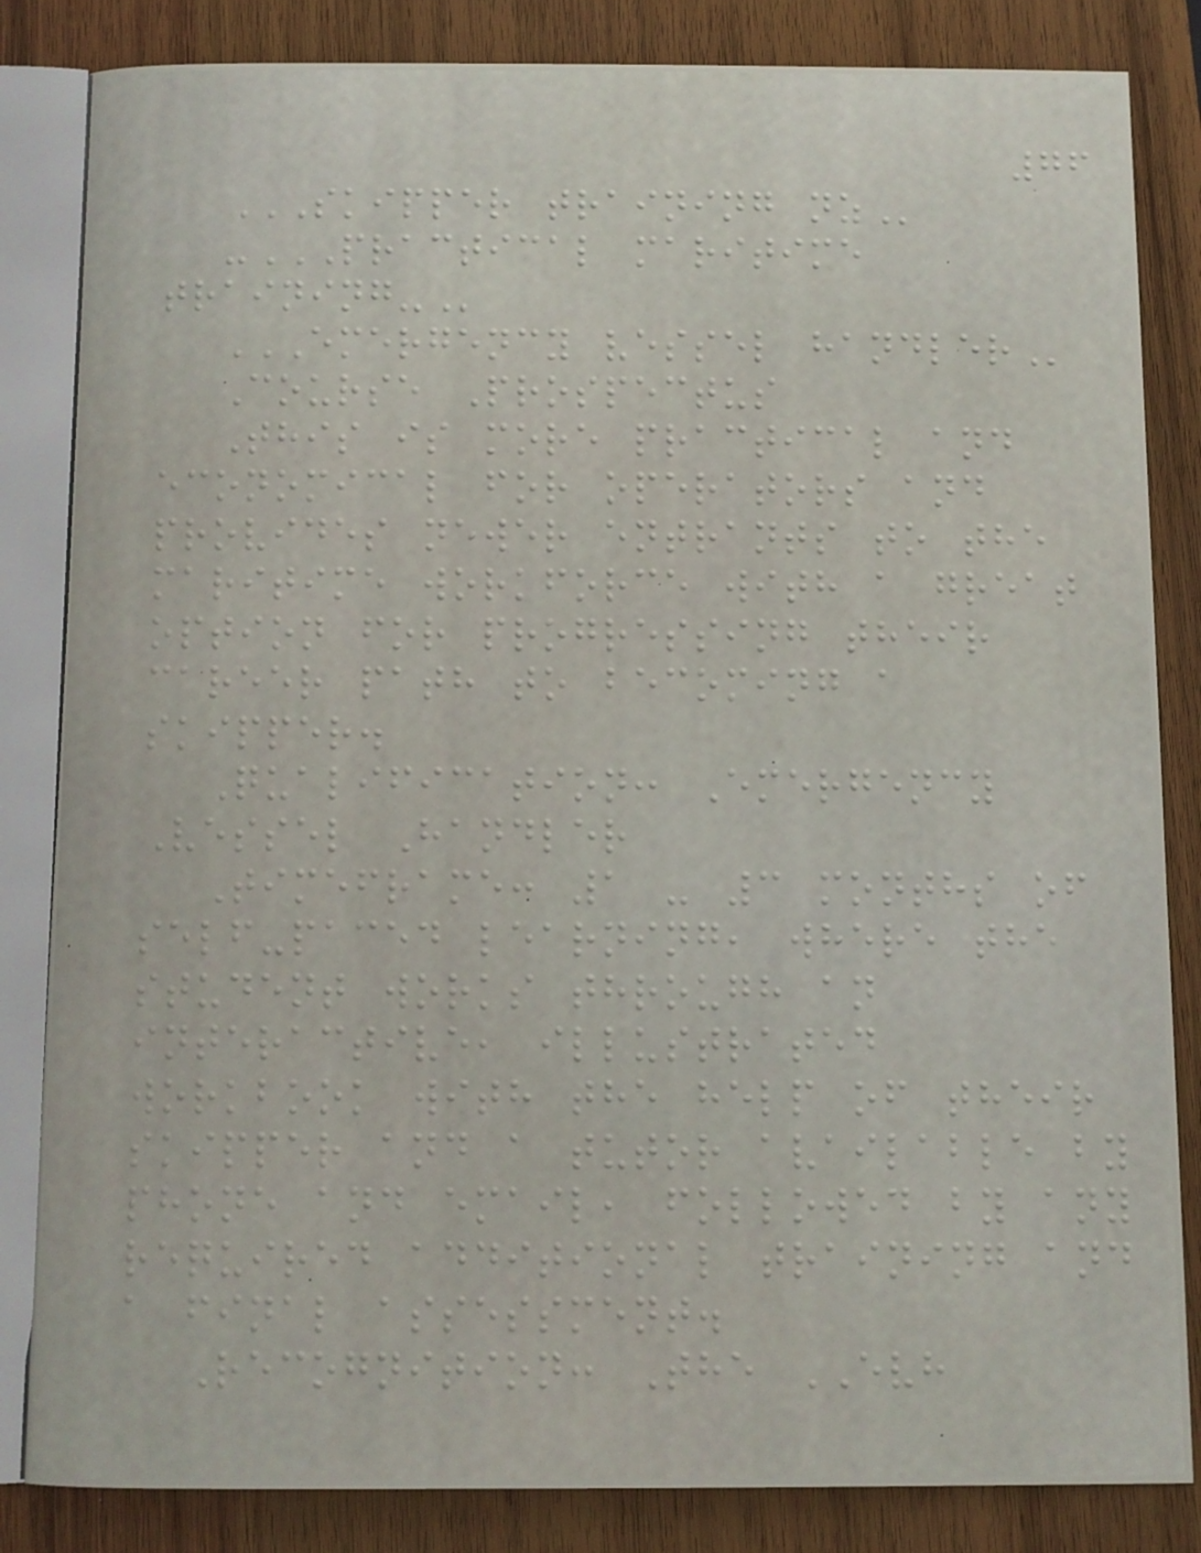76
SKIPPER TRAINING NZ
-PRACTICAL MARITIME
TRAINING-
EMERGENCY VESSEL HANDLER
Course Prospectus
This is more practical and
economical for operators and
provides newer entrants to the
maritime workforce with a great
option for progressing their
career path to becoming a
skipper.
Qualification: Emergency
Vessel Handler
Timeframe: 1 - 3 months of
self-paced learning, where the
student works through an
interactive, illustrated
workbook with the help of their
skipper and a tutor available by
phone and email, followed by any
required additional training and
a final assessment.
Recognition: The EVH
